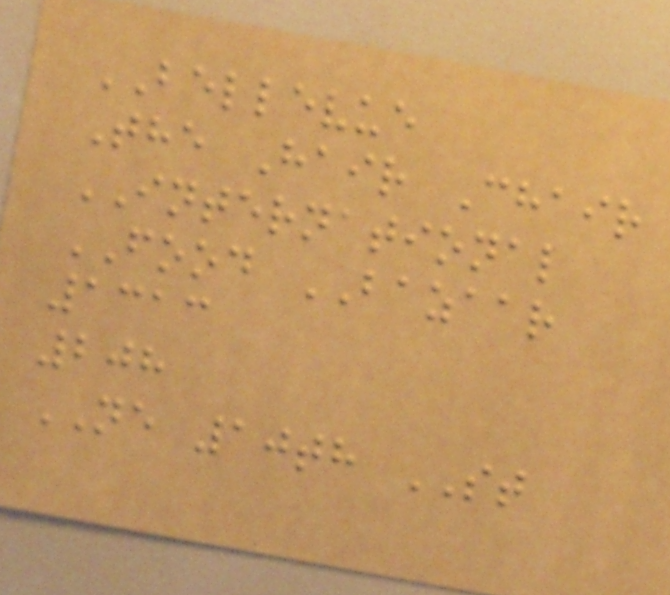BELLEVUE
The Hair Chair
INTERNATIONAL
FOOD BAZAAR
1313
208
NE 10th ST
